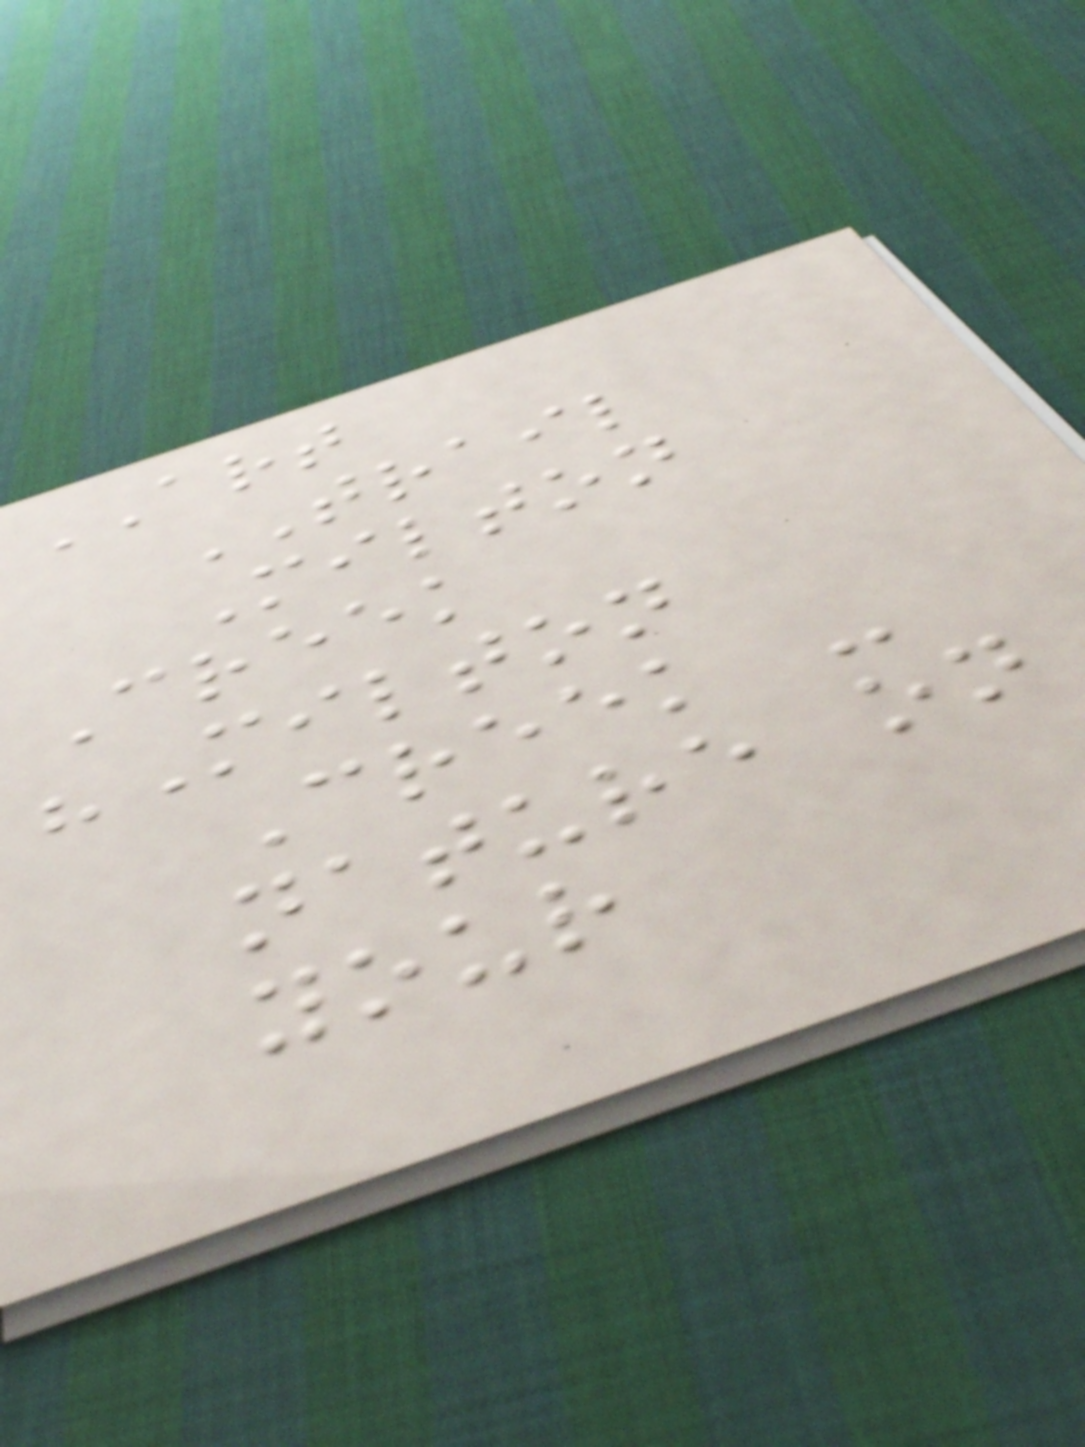ART
TRAIL
Milton
Creek
"Milton
Creek -
nature on
your
